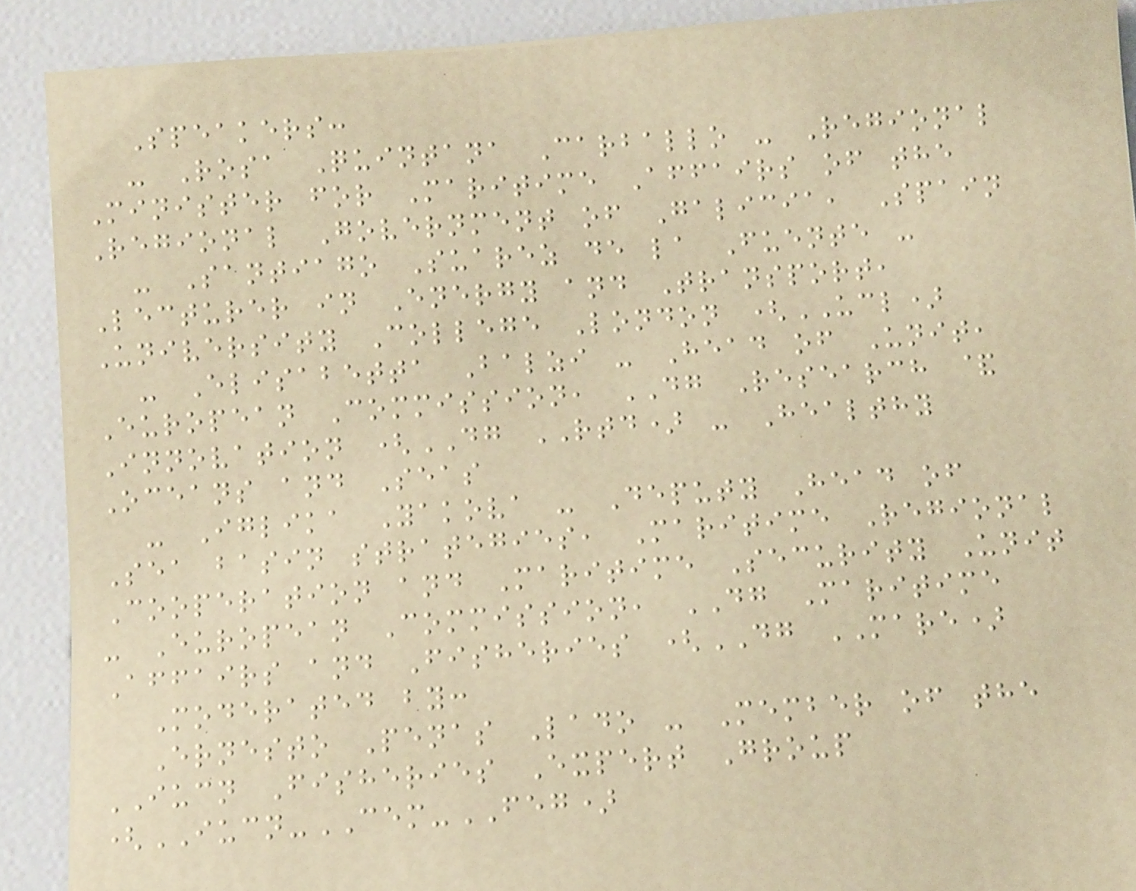Speakers:
- Rosa Quintana Carballo - Regional
Minister for Maritime Affairs of the
Regional Government of Galicia, Spain
- Santiago Suarez de la Fuente -
Lecturer in Energy and Transport,
University College London (UCL)
- Elisabetta Balzi - Head of Unit,
European Commission, DG Research &
Innovation (DG RTD) - Healthy
Oceans and Seas
- Iglika Yakova - Deputy Head of
Sea basin strategies, Maritime Regional
Cooperation and Maritime Security Unit
- European Commission, DG Maritime
Affairs and Fisheries (DG MARE)
Moderated by:
Ernesto Penas Lado - Member of the
IUCN Fisheries Expert Group
(IUCN-CEM-FEG)
